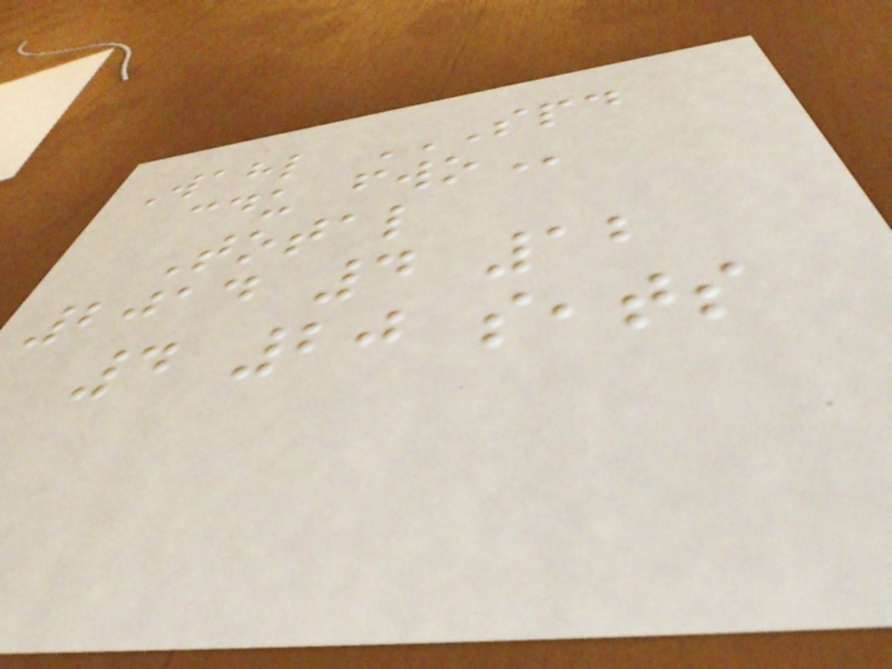Wahl SPD
CDU FWO
Total
2014 4 12
4 20 seats
